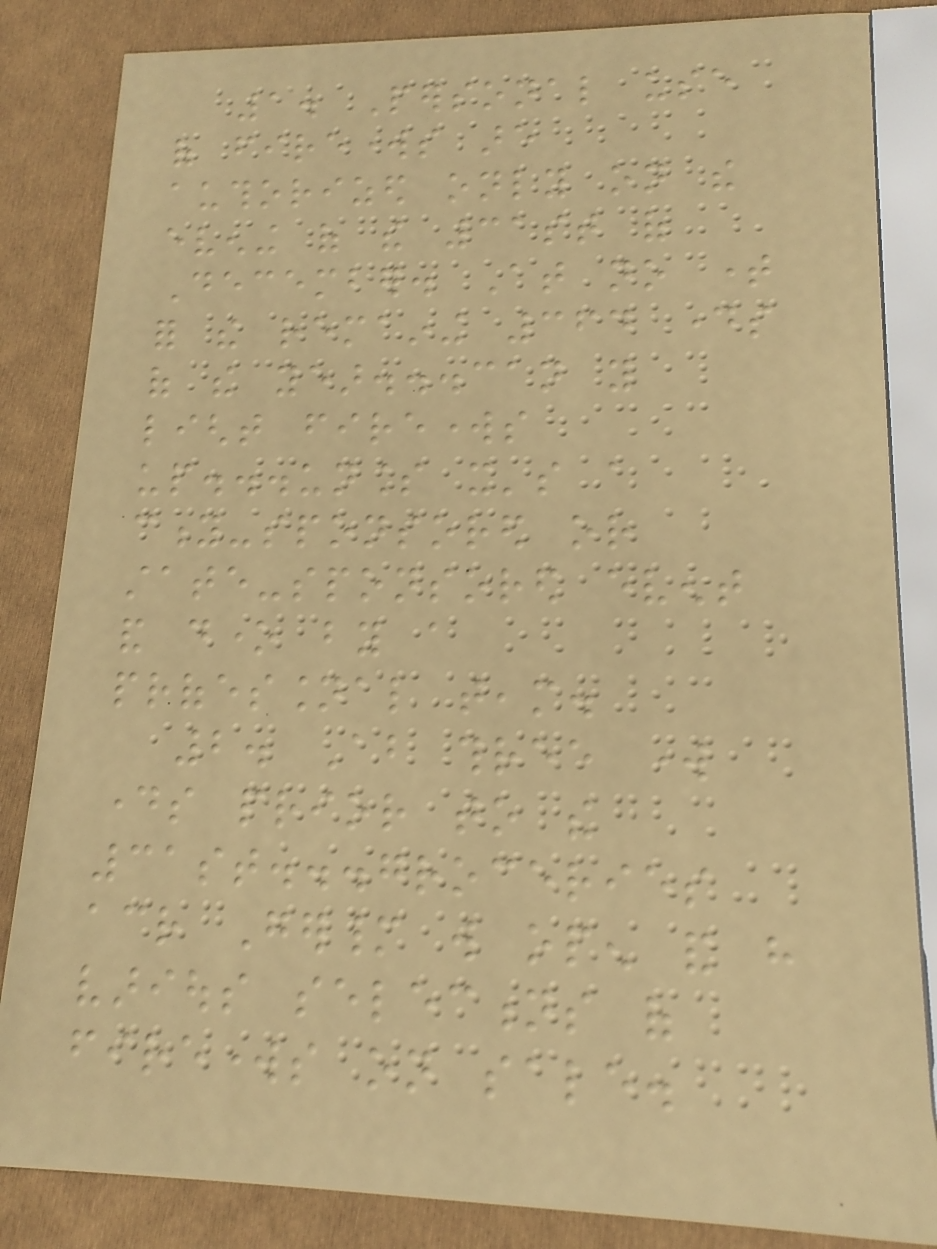1. Personal use
of fireworks are
authorized only on the
evening of the 31st of
December. At no time
for the remaining 364 days
of the year...can you
light fireworks
up...unless it's a
city-sponsored or
state-sponsored event
and done by a
professional team.
2. About three work
days prior to the
31st...groceries
across Germany will open and have
various selections of
fireworks on sale.
